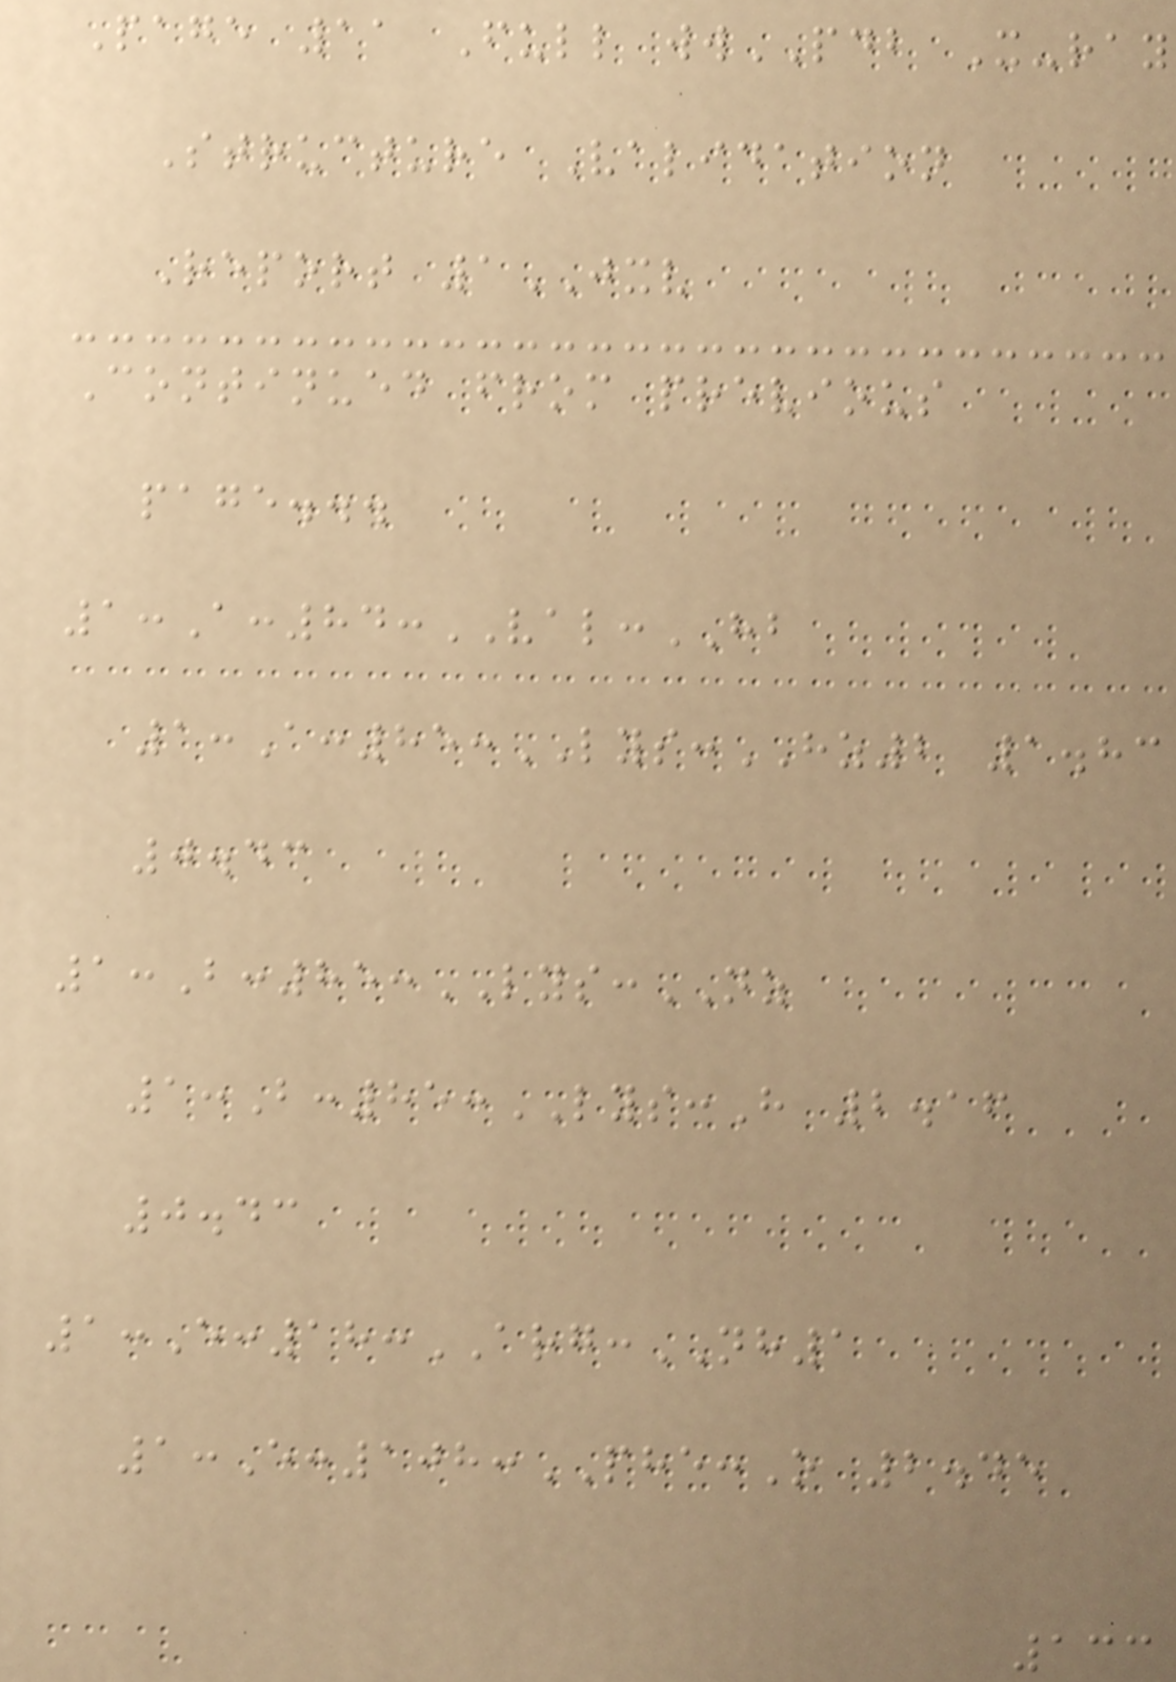Page 11 Full wwPDB X-ray
Structure Validation
Report 1JXV
Continued from previous
page...
1:A:84:VAL:HB
1:A:85:LYS:HZ2 1.83
0.43
1:B:85:LYS:NZ
1:B:85:LYS:H 2.16
0.43
1:E:18:ARG:NH1
1:E:108:PHE:O 2.45
133
